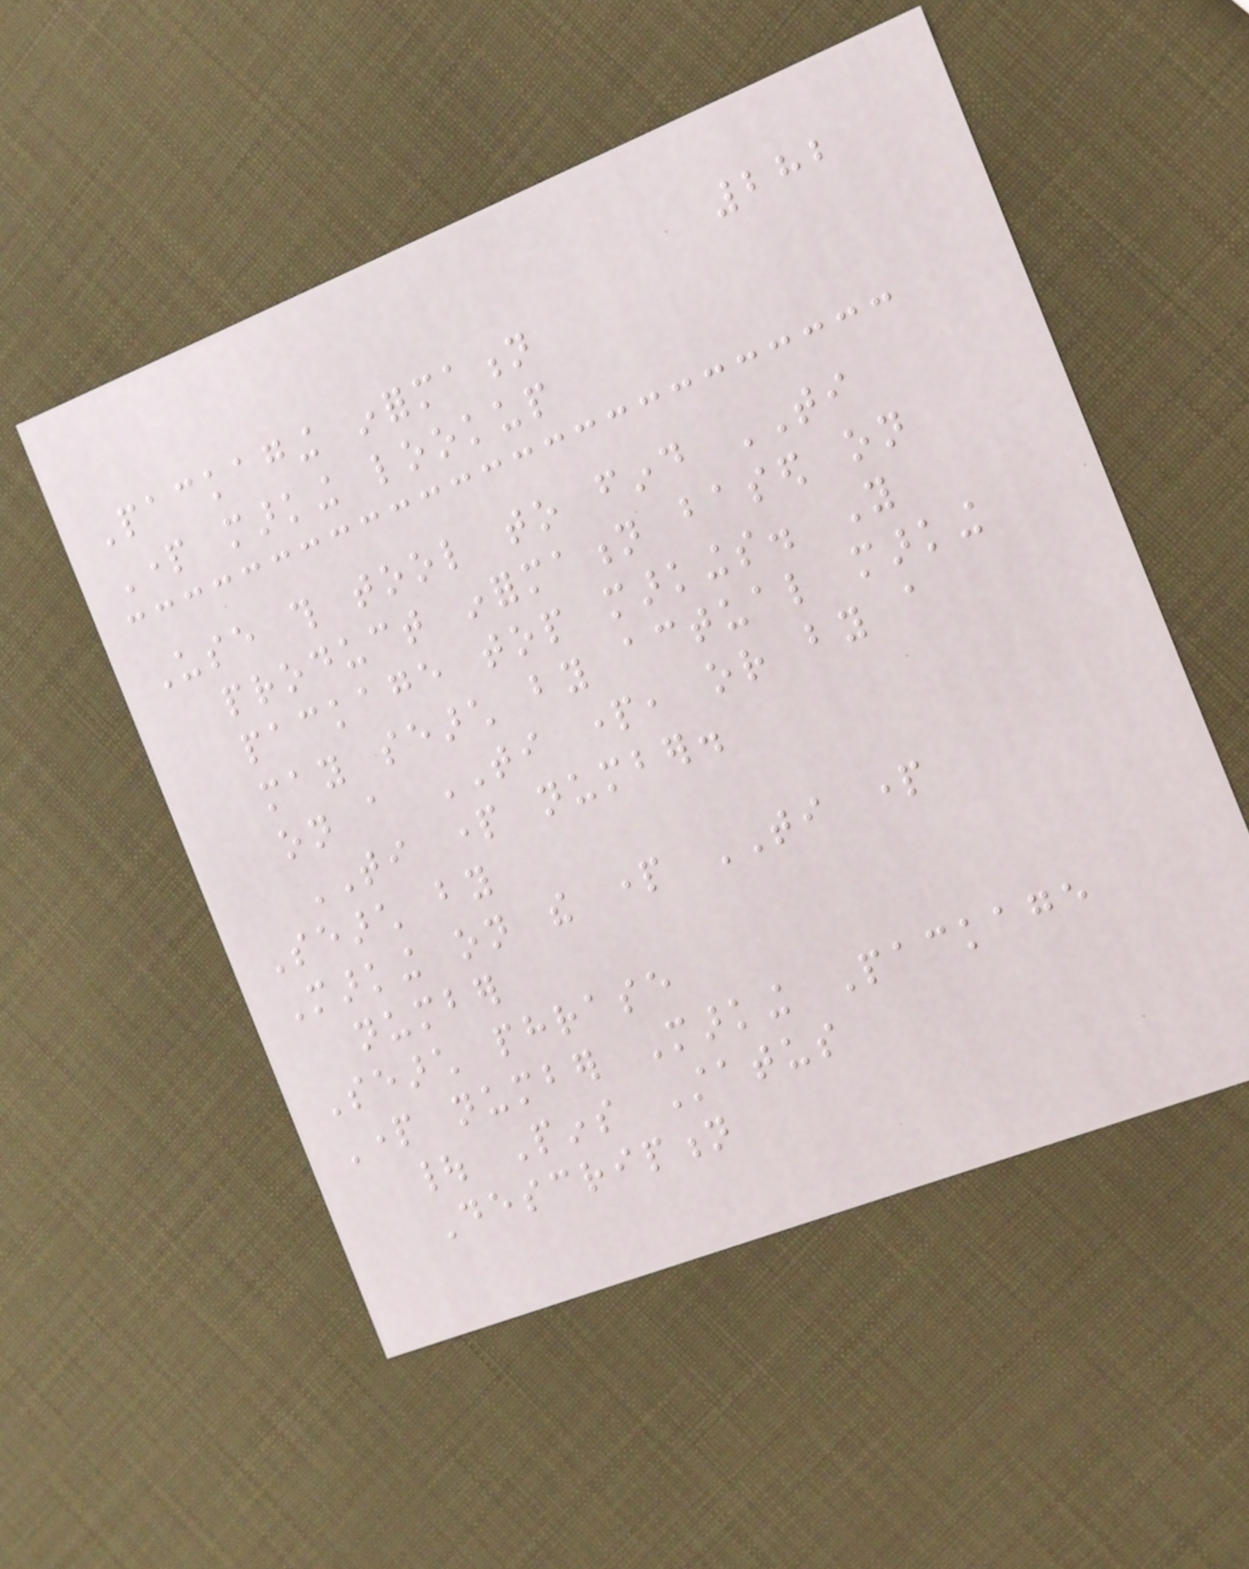282
Packaging information
Part marking lookup
Use this tool to find TI
product information based on
package top markings. You
may search by actual marking
on a TI part, or by a
TI part number.
Search by
Marking on the part TI part
number
Search phrase
Part number Marking Package
| Pins Status
Description
